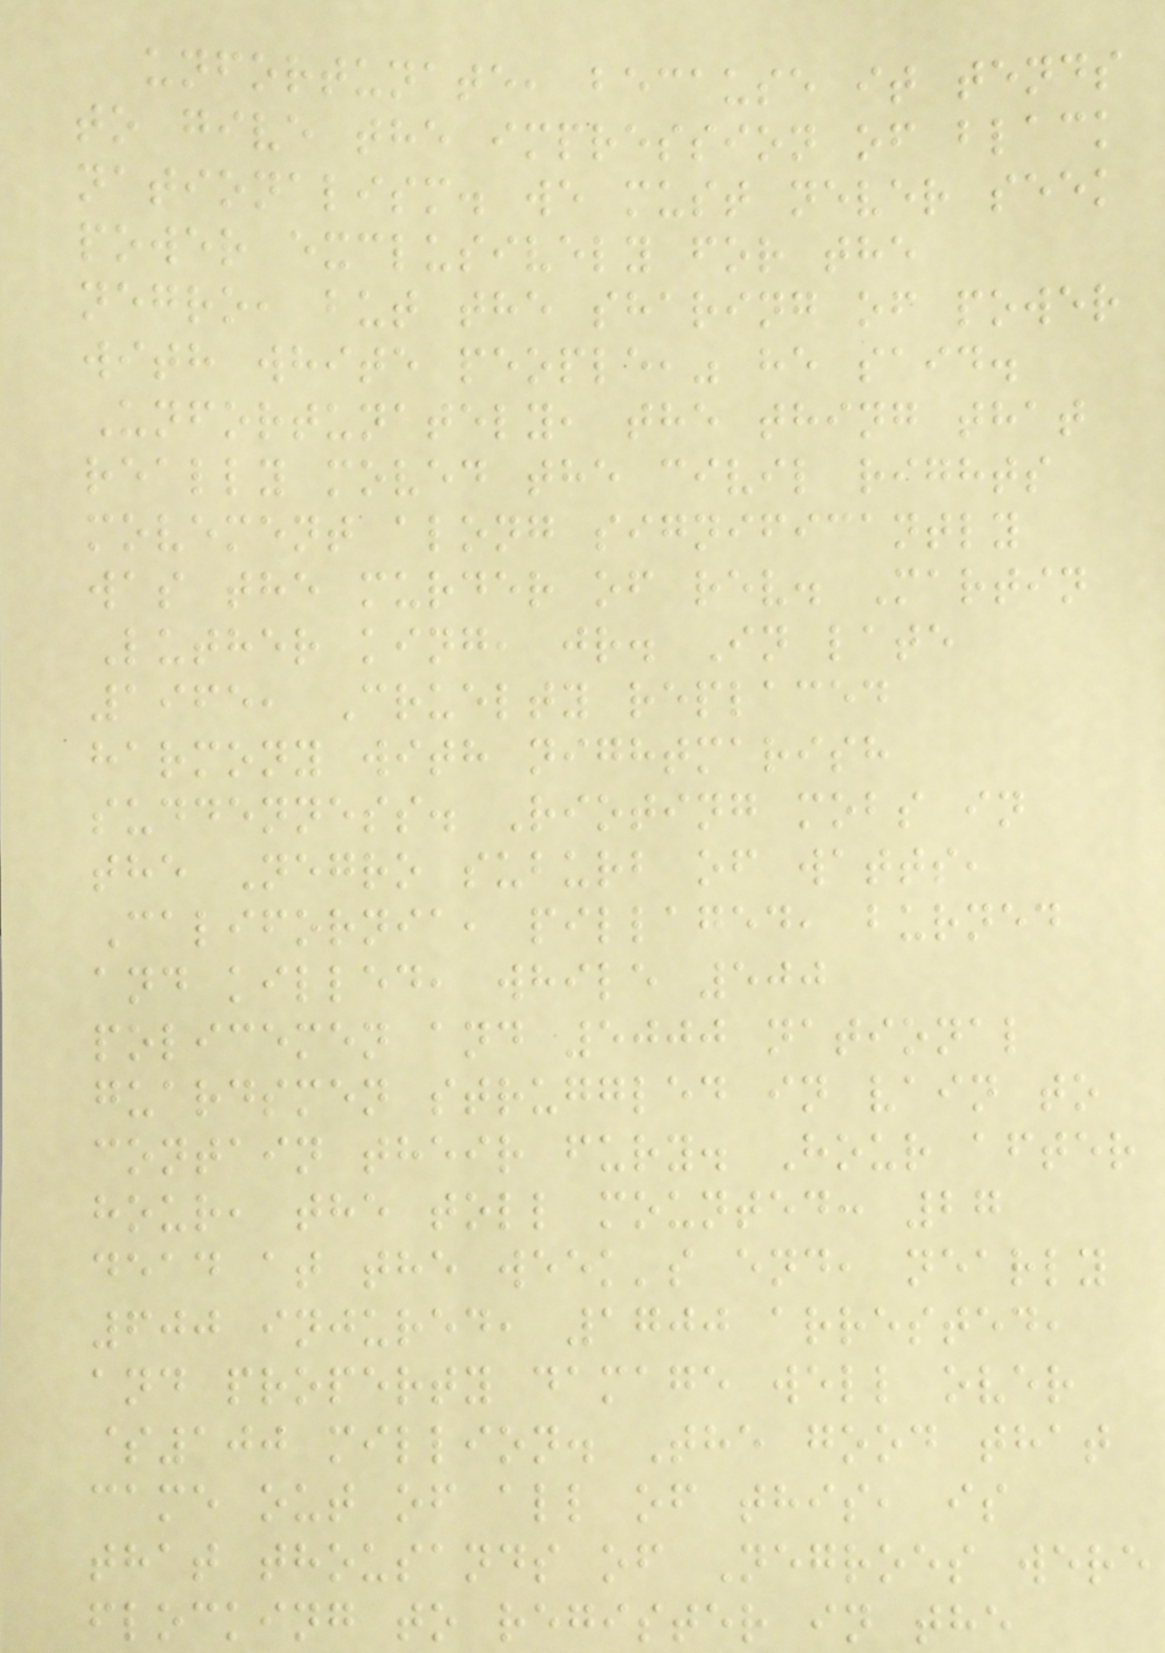unfortunate, because it tends
to give the impression of black
nationalism. we must never seek
power exclusively for the
negro, but the sharing of power
with white people," he said.
Unfortunately, the thing that
really moved the civil rights
movement along significantly
was the murder of rev. Martin
Luther king, jr. In late
1965, Cruelty replaced
harmony with nightmarish
suddenness. Rioting mobs in
the Negro suburb of watts,
California, pillaged, burned
and killed, while 500
policemen and 5000 national
guardsmen struggled in vain to
contain their fury. Hour after
hour, the toll mounted: 27
dead at the week's end, nearly
600 injured, 1700 arrested,
and property damage well over
$100 million. The good that
came out of all of this, is
that thousands of Negroes were
flocking to register in the
